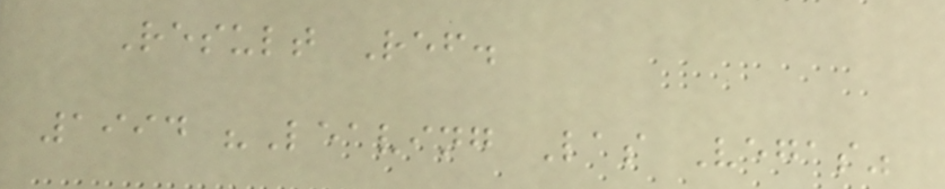Result Ref.
1994 "Leaving Las Vegas"
